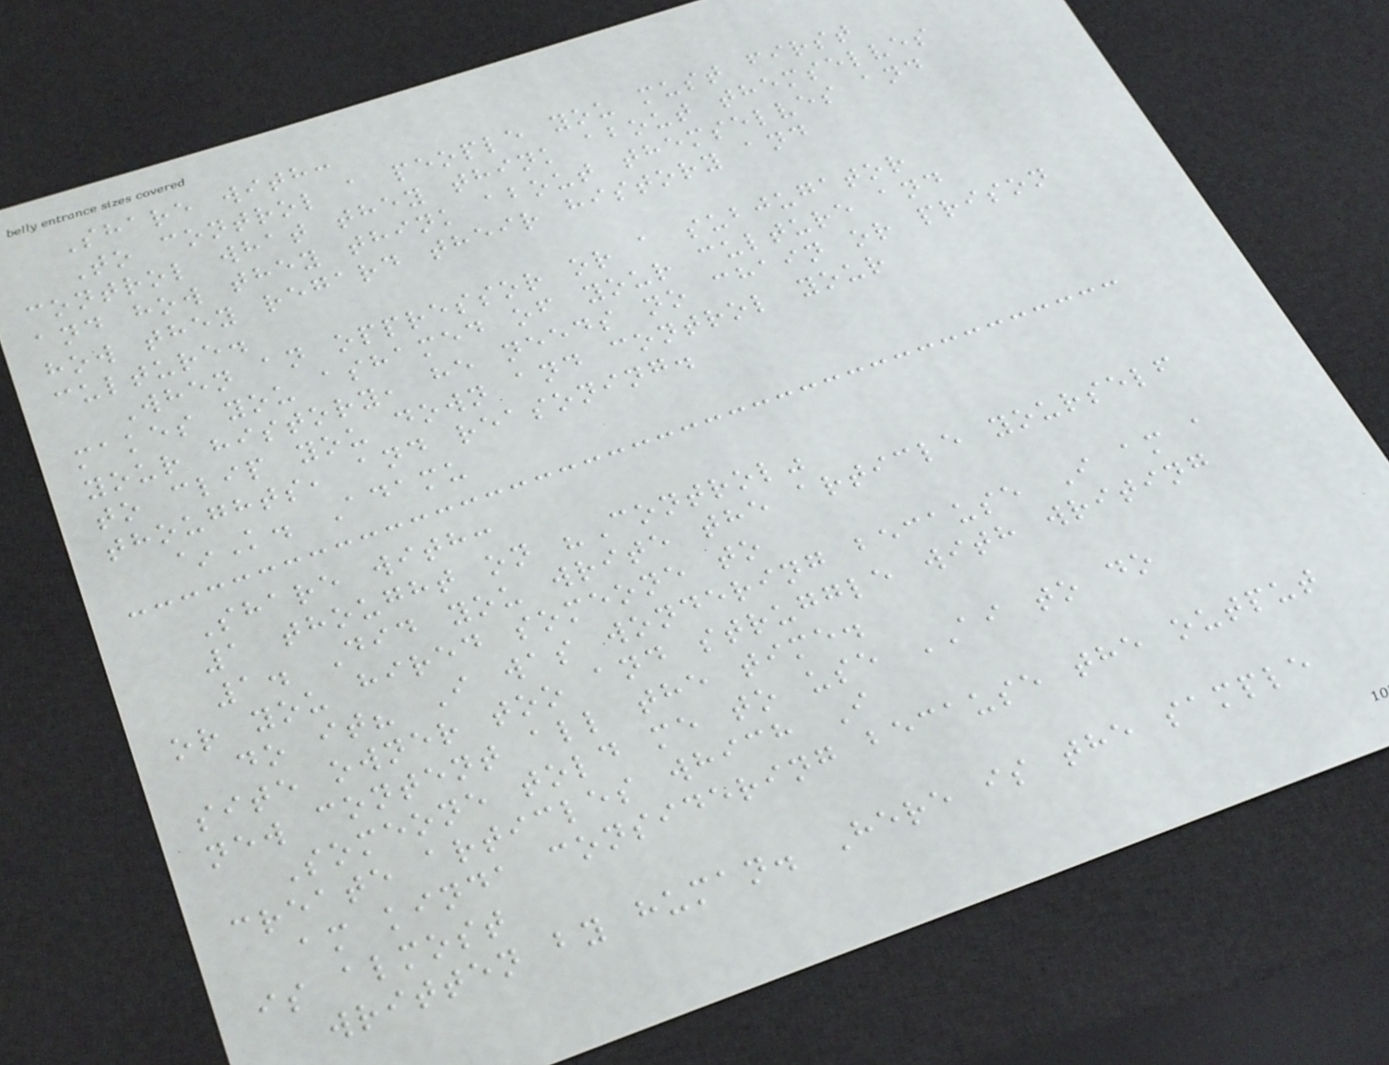Share with:
To control a people you must first
control what they think about themselves
and how they think about themselves and
how they regard their history and
culture.
When an oppressor or a subjugator
makes you ashamed of your culture and
your history, he needs no chain or prison
to clip you down and control your
thoughts, and reasoning.
~K. Adamu
Share with:
1 thought on "Control"
1. Did you write the article yourself
or you hired someone to
do it? I was wondering because I am a
site owner too and struggle with writing
new content all the time.
Someone told me to use AI to do
create articles which I
am kinda considering because the output
is almost
written by human. Here is the sample
